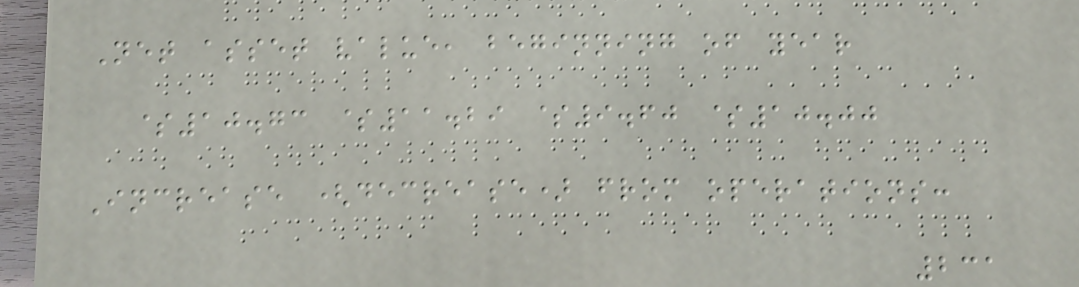Net asset value, beginning of year
$10.73 $11.29 $9.60 $10.00
Increase (decrease) from operations:
231
